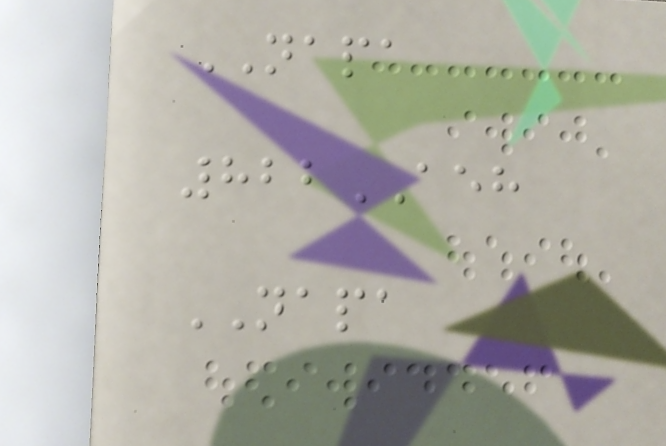NAPA
822AEH
NAPA
